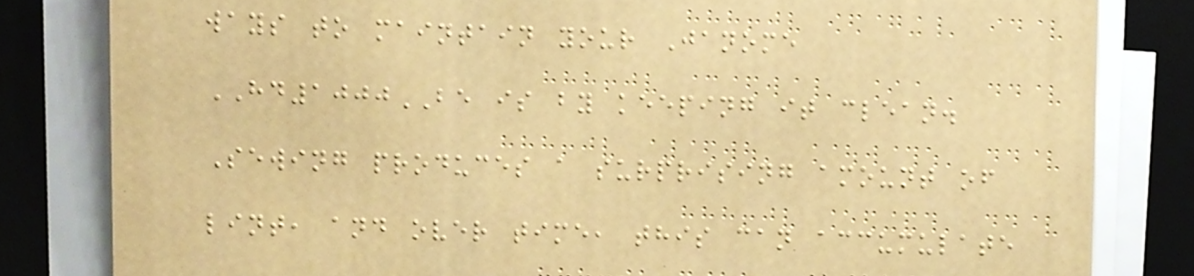ways to maintain your Janome
HD1000BE is by keeping it clean.
Sewing produces a surprising amount of
lint, and over time, this can accumulate
